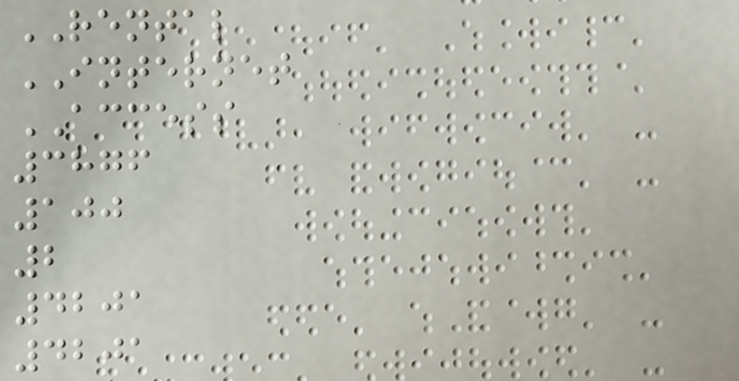RENTAL
INTERNET
ACCESS
3876
100
2
4201
4201
